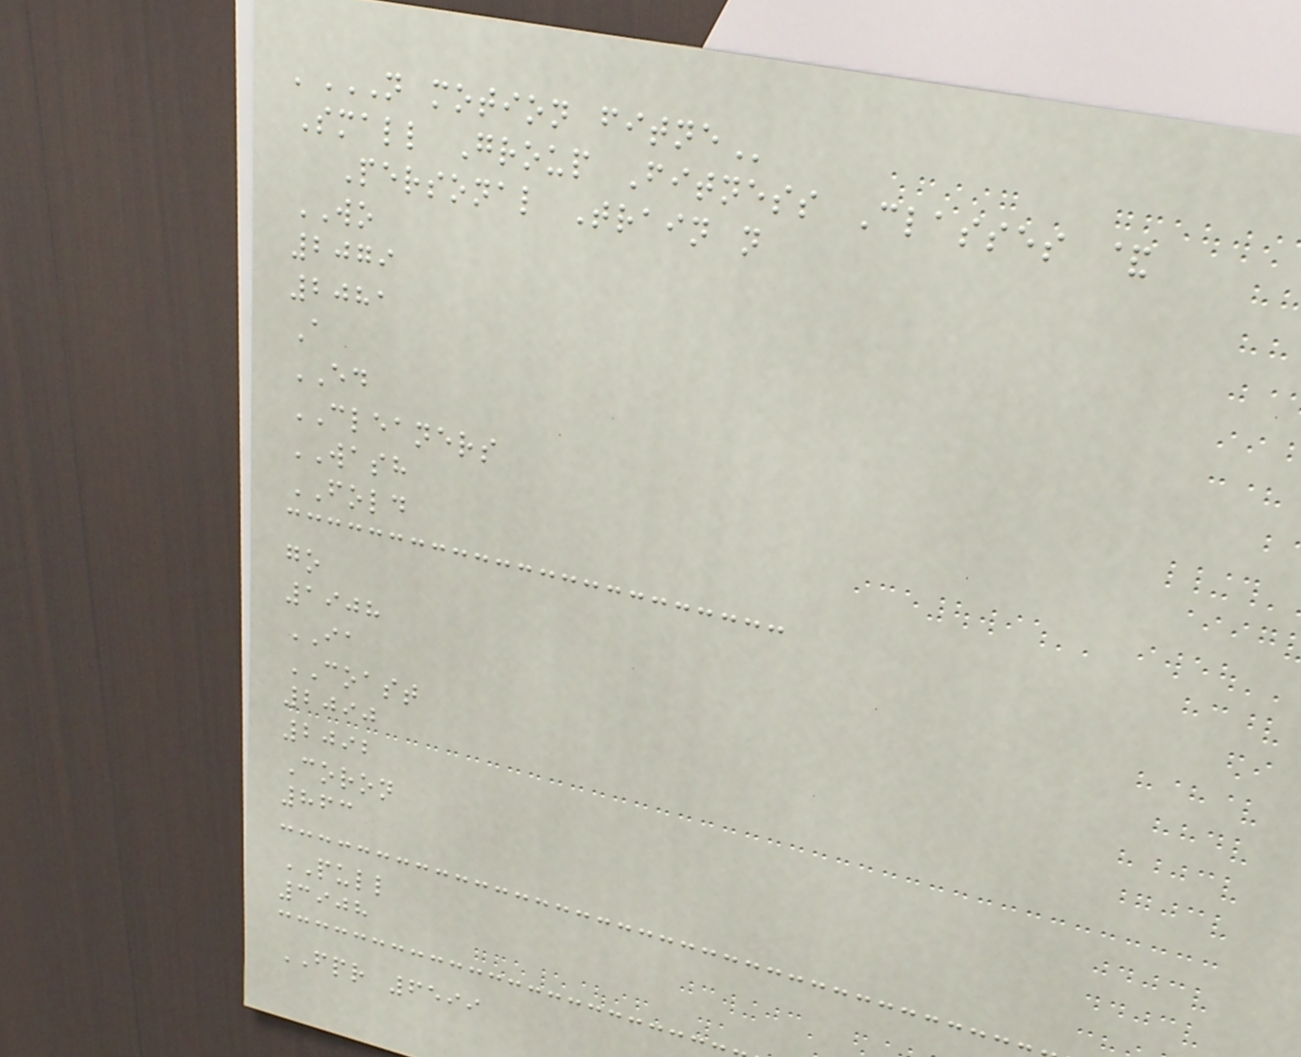'N MOTION FITNE
Small Group Fitness Classes &
Personal Train n
WO
2079
2081
A
ED
CLEANERS
WASH
FOLD
go
1908
IA
COAST
2090
2092
Coron
863
PULL
3908
FPR 6599
